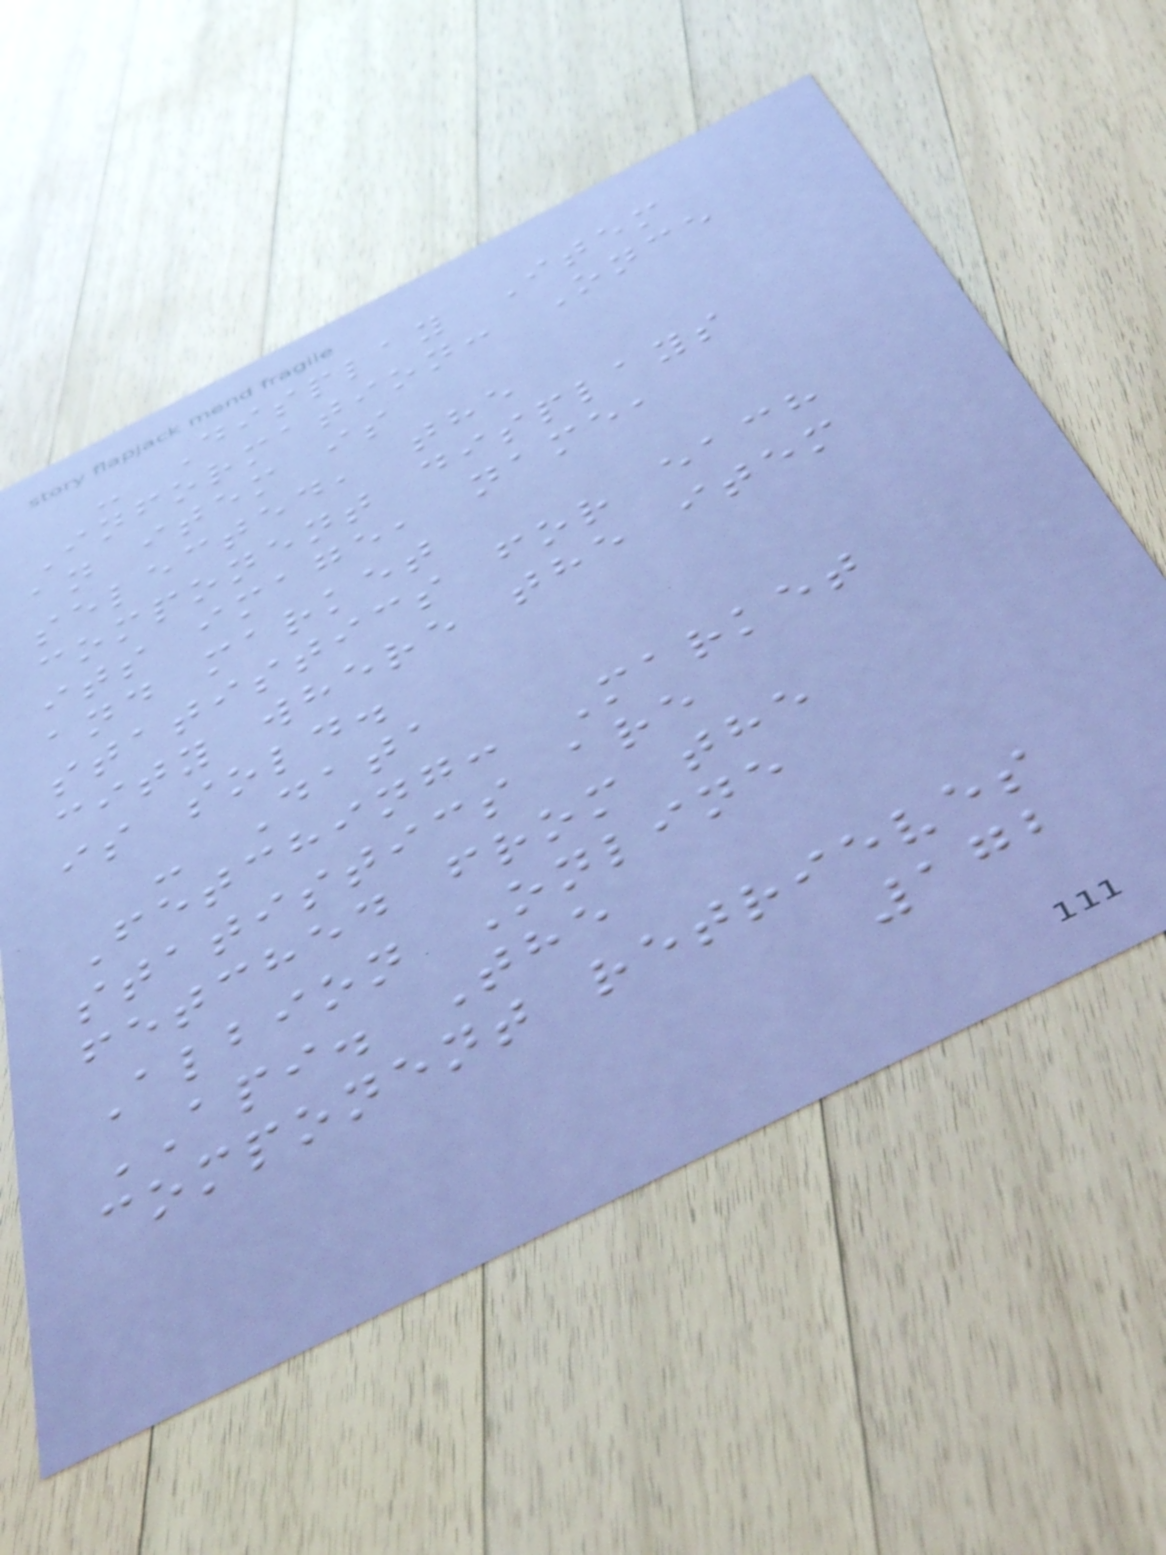- Display Item
Information: Once
an item is
selected, the
component displays
its image, name,
and market
statistics for each
city where the item
is sold.
- Data
Fetching: Market
statistics are
fetched from the
Albion Online
API. The
component retrieves
172
